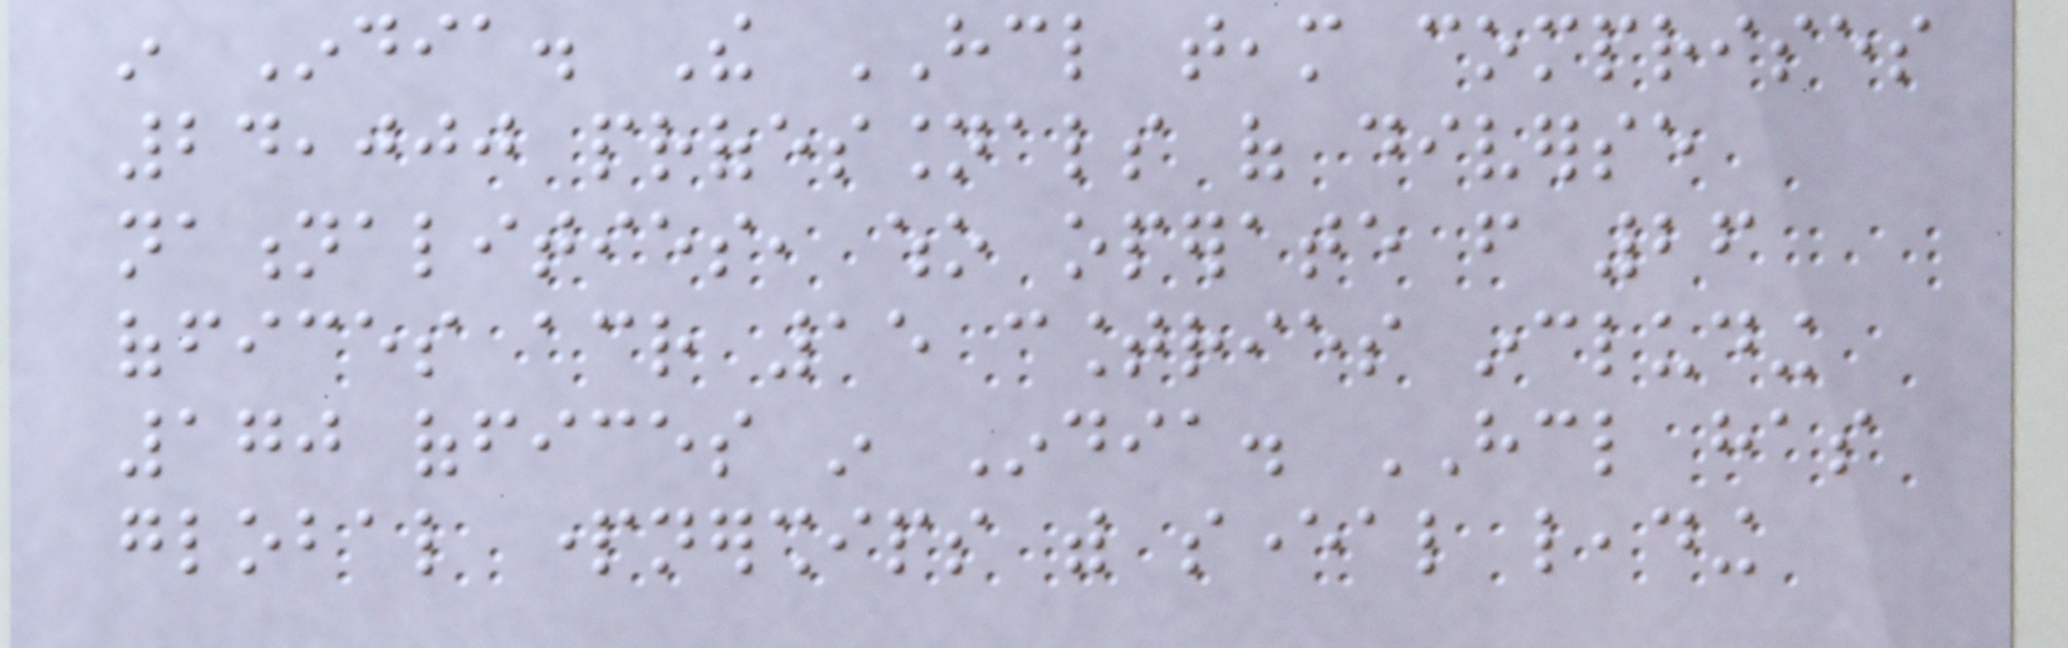in India. The HCL team comprises
24,000 professionals of diverse
nationalities, who operate from 26
offices across 15 countries including
170 offices in India. HCL has
global partnerships with several leading
